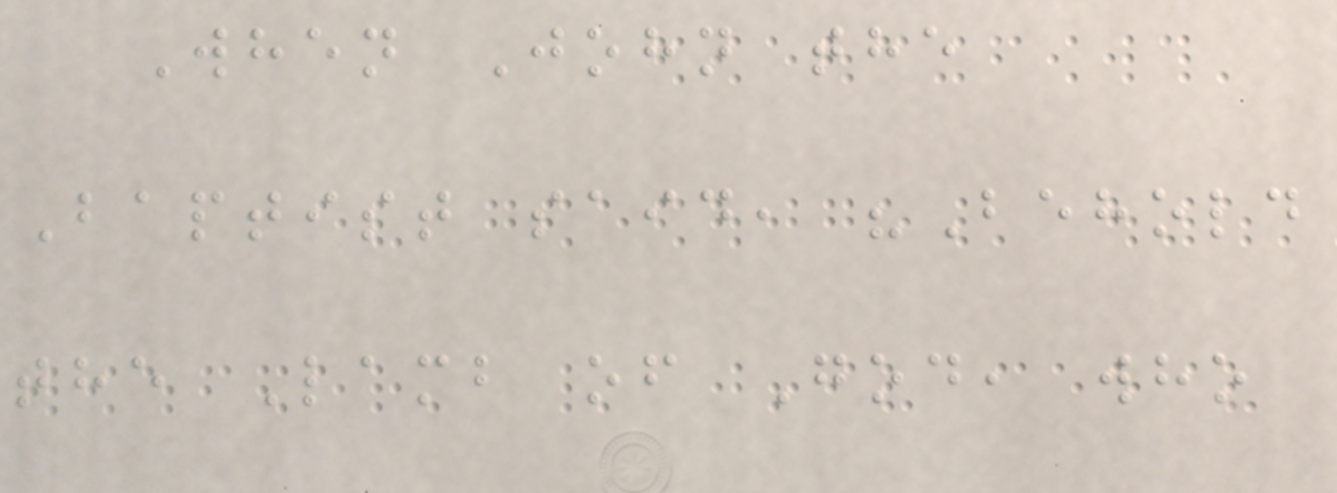When John the
Baptist said, "Behold
the Lamb of God, who
